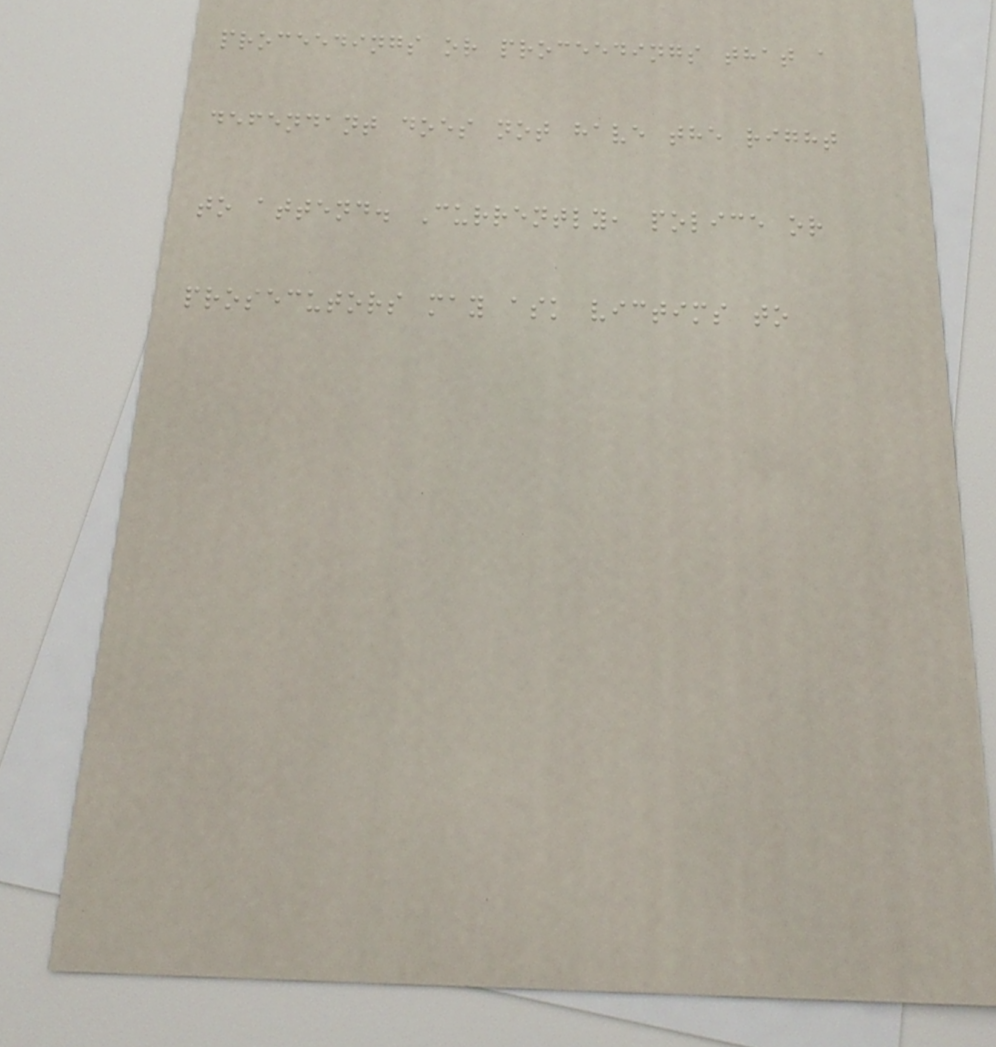proceedings or proceedings that a
defendant does not have the right
to attend. Currently, police or
prosecutors may ask victims to
